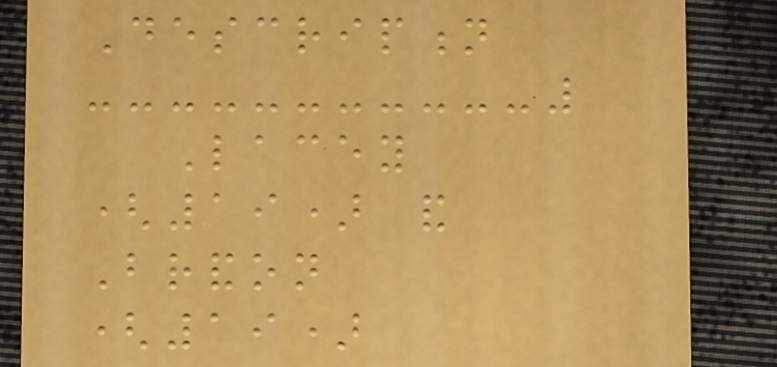Description
Lacey
(19) and
Brandon
(19)
